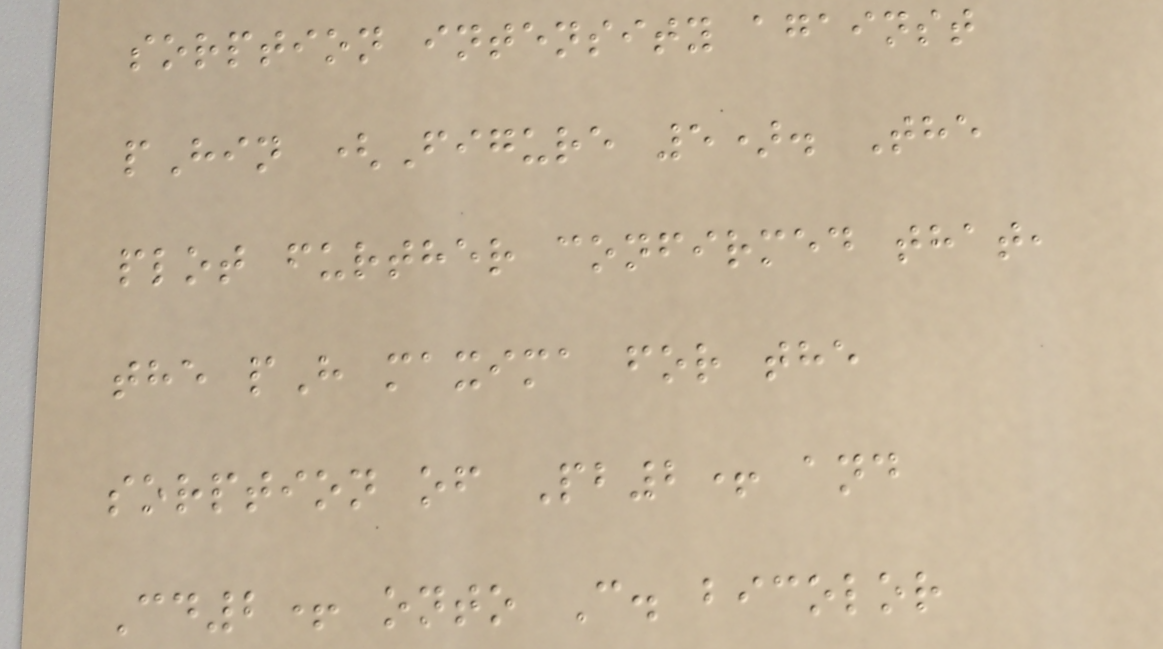sorption intensity against
pHin (Figure 5). The
plot further confirmed that,
the pH maxima for the
sorption of Pb2+ and
Cd2+ onto C. bicolor
